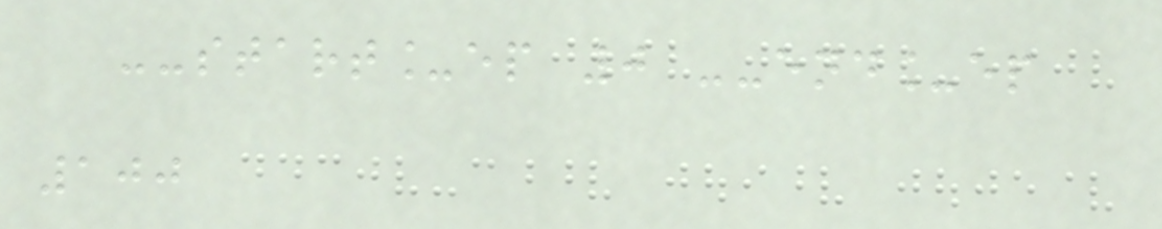--start_ep 0 --end_ep
100
